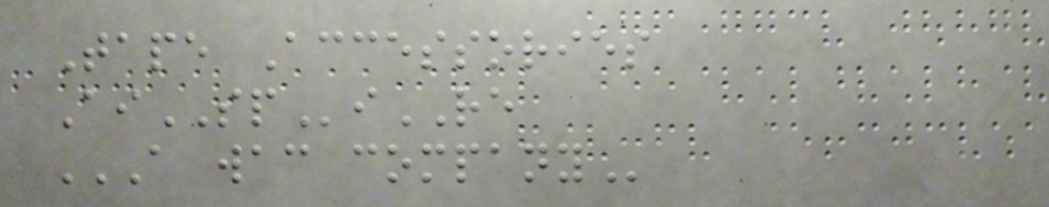Tape Accessories
AiSPiRE
A WAC COMPANY
